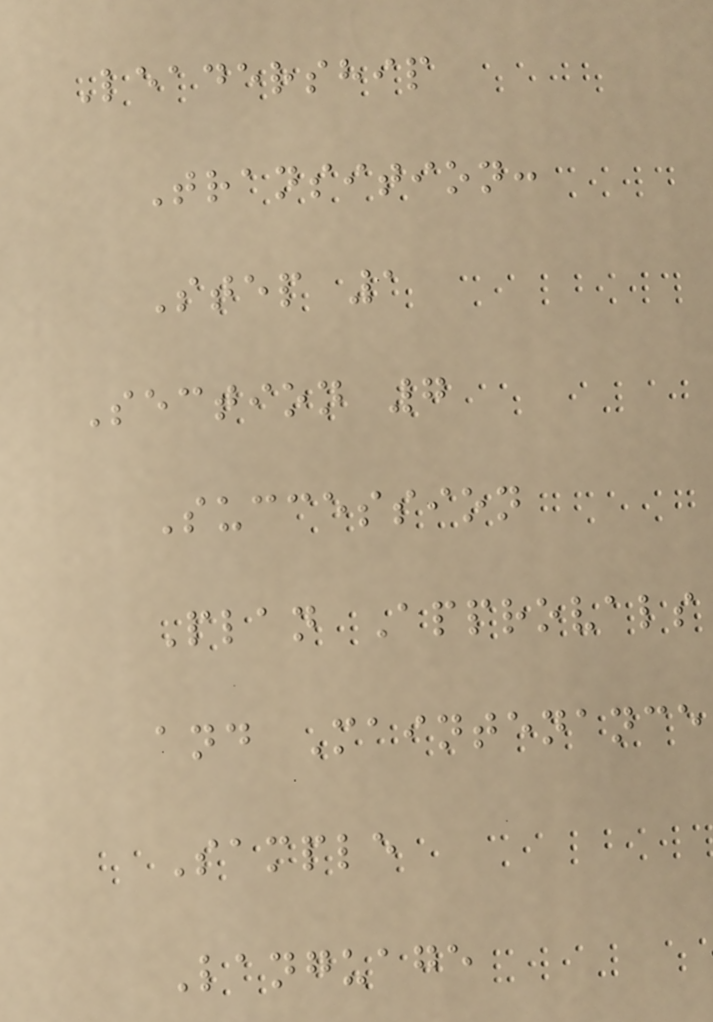Leadership
Transition:
Step 1
Section 7
Succession
Plan Approvals
and Maintenance
Sample
Language
